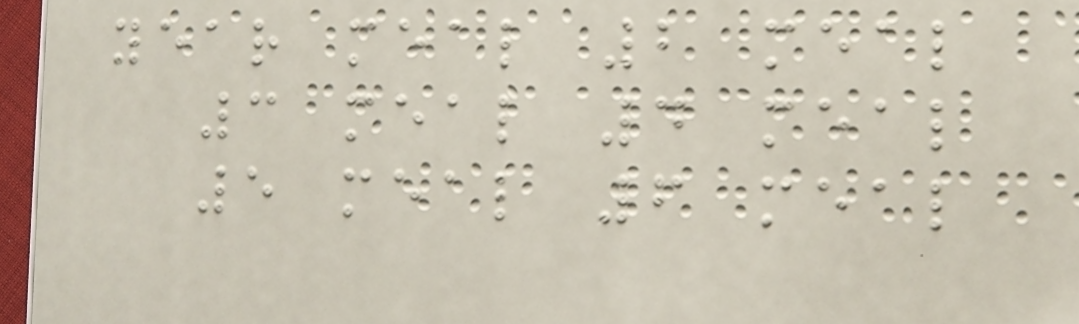year meal 2 meal
3 meal 4 meal
5 meal 6 meal
